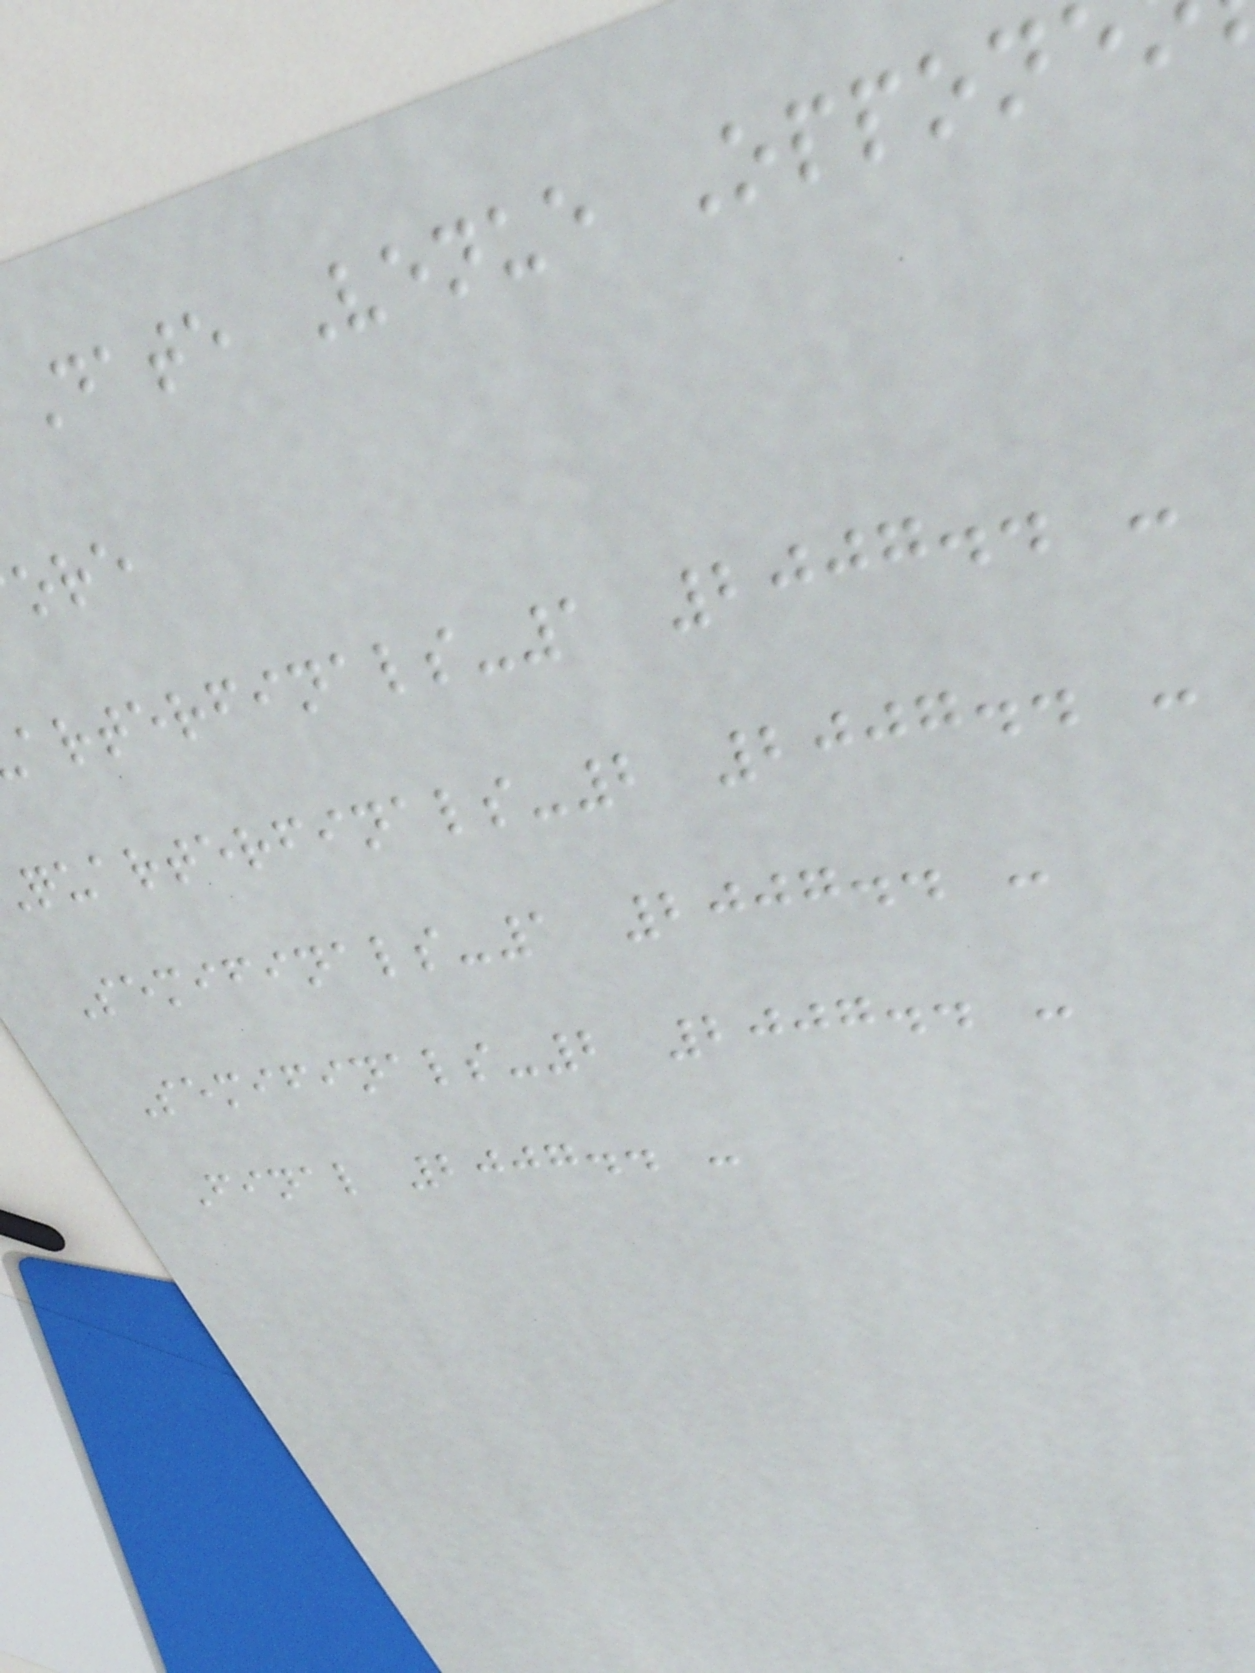Date Venue Oppon
arterfinals-1 2007.. -
quarterfinals-2 2007.. -
Semifinals-1 2007.. -
Semifinals-2 2007.. -
Final 2007.. -
